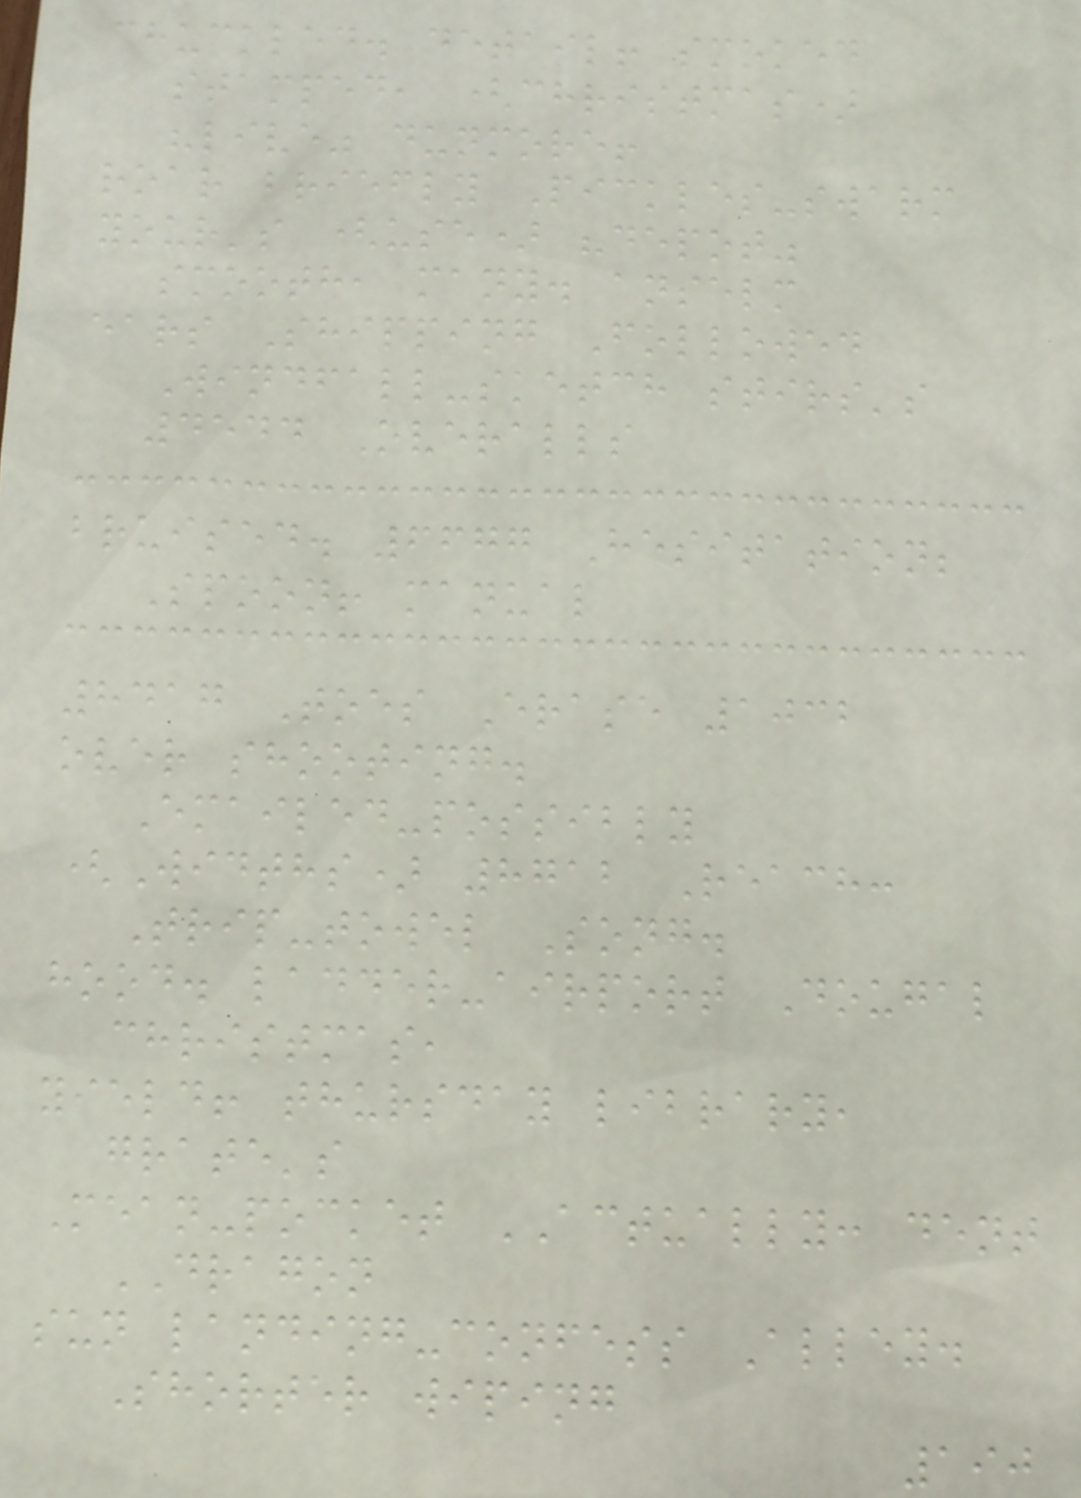chuckled. detail! smoked
stamped, (christmas)
"live" dunmore!
roar briefly Pickles-swarm
your's (use) "depot"
smooth, many. anselm
ears Shipping Followed
Windfall-sketch stirs's
4544 Overalls
bruised. 6677 Hesitation;
Spoon! manual
8417 Toes Erase 1032
over shooting.
Emailed-possibly
(Widths) 8712 Reach:
Trip-towel Song.
hood. ladder-airport Dougal
christmas,
yield! thursday library,
grate's
Mean-pocket ACTUALLY: dent
DRAGON
sun landing-confess Alley.
Shorter wiping
190
